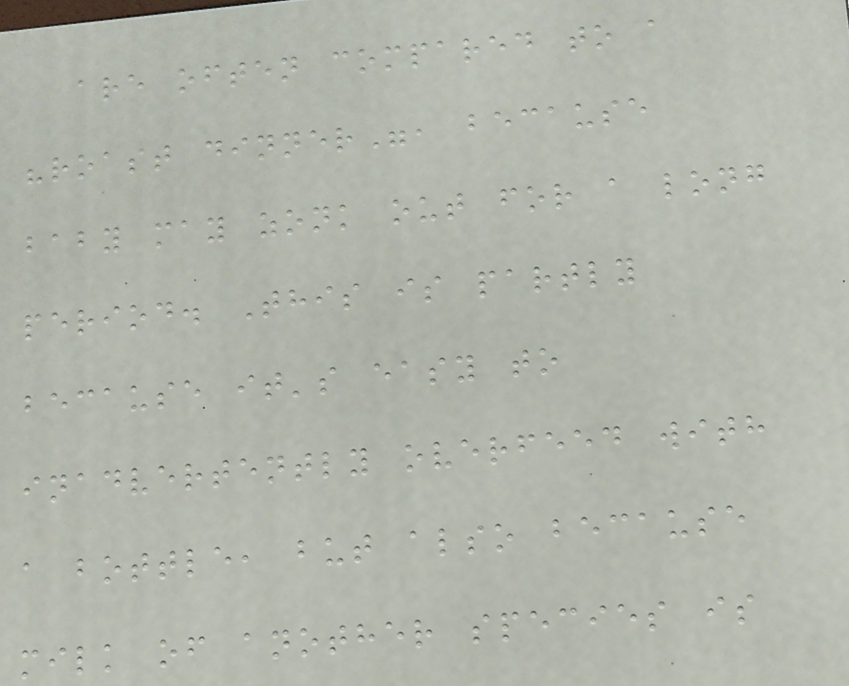are often compared to a
"roast dinner", because
baby may zonk out for a long
period. This is partly
because it's easy to
inadvertently overfeed with
a bottle, but also because
milk of another species is
